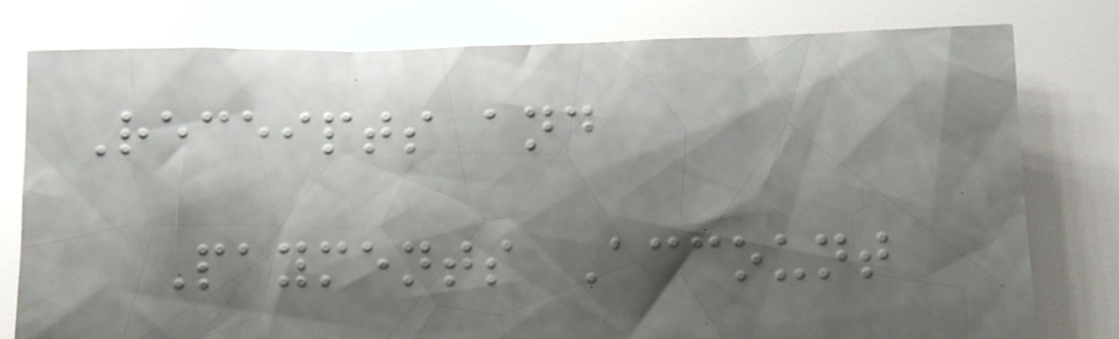Receipts and
Payments Account
